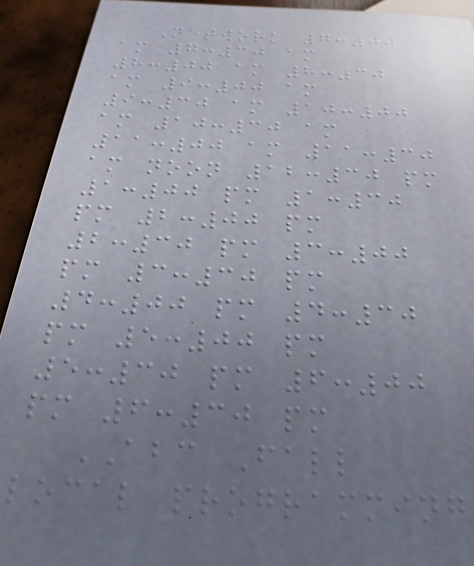Network 7:00
am 7:30 am
8:00 am 8:30
am 9:00 am
9:30 am 10:00
am 10:30 am
11:00 am 11:30
am noon 12:30 pm
1:00 pm 1:30
pm 2:00 pm
2:30 pm 3:00
pm 3:30 pm
4:00 pm 4:30
pm 5:00 pm
5:30 pm 6:00
pm 6:30 pm
ABC Fall
local programming
